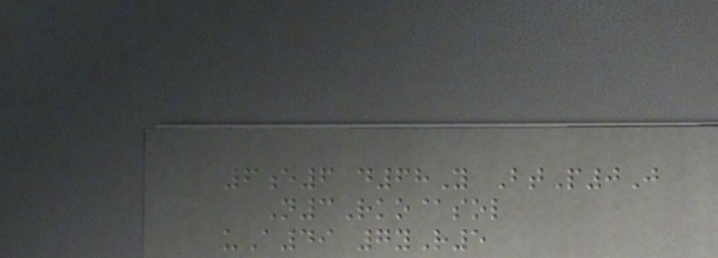6e6 d68Y BtP0J
N3Rko@sol
uA49 7yR5
